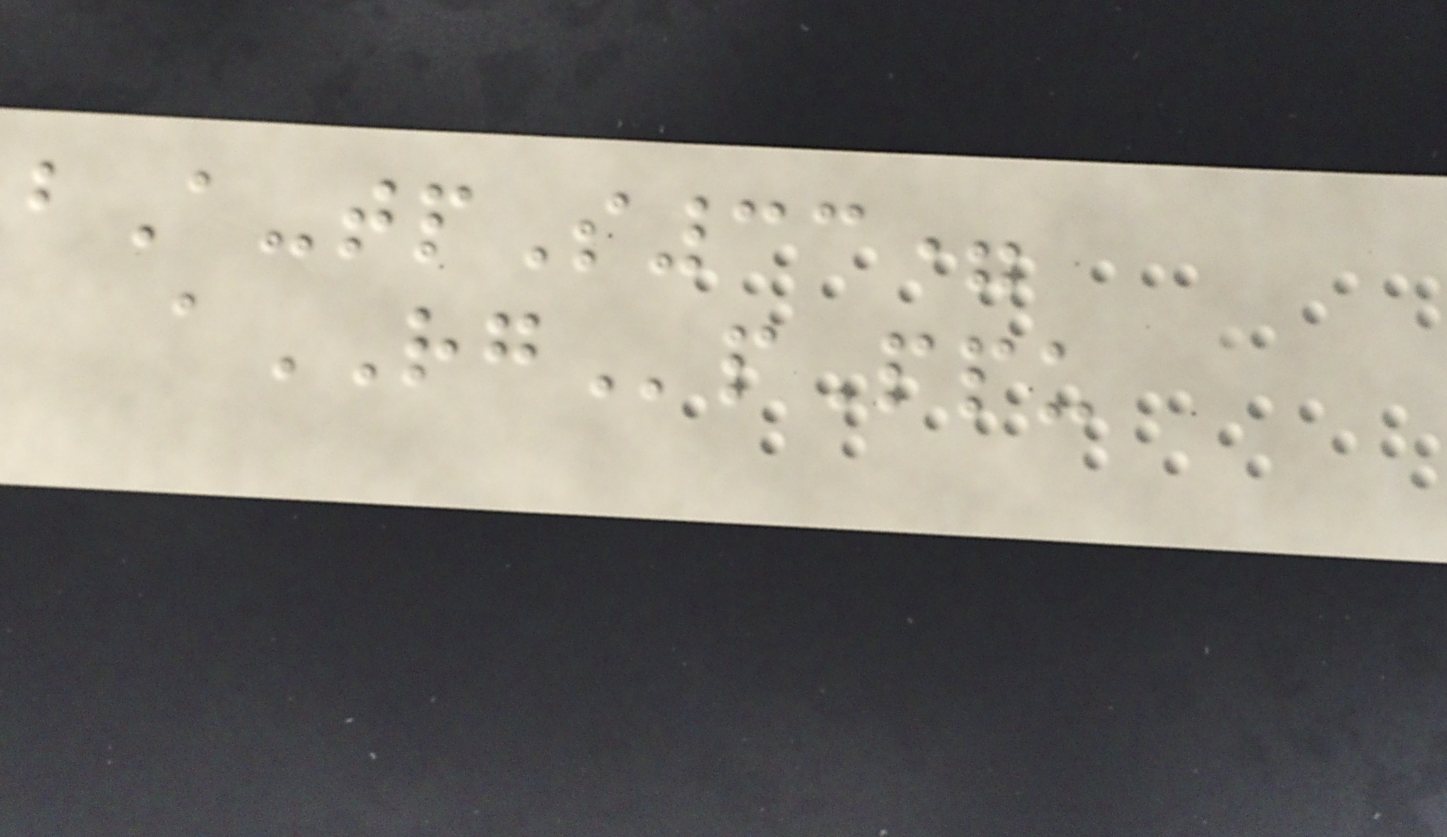bA-tpS33=
aRGpPpu
